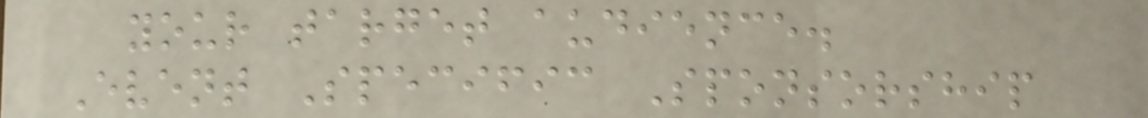your target audience.
Event Specific Sponsorship
